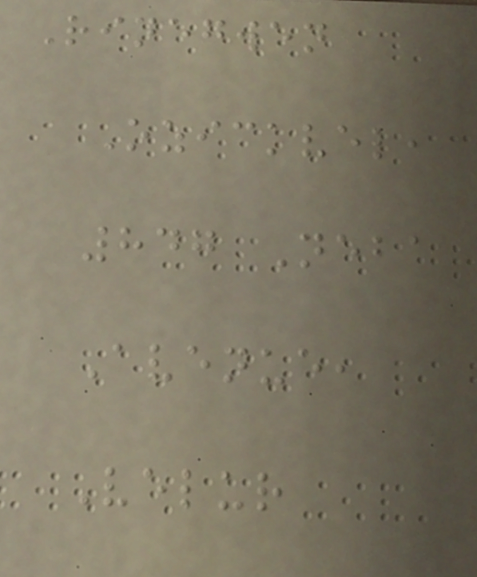Rinegwen
Ozickvel,
847 Neba
Avenue,
Velur
